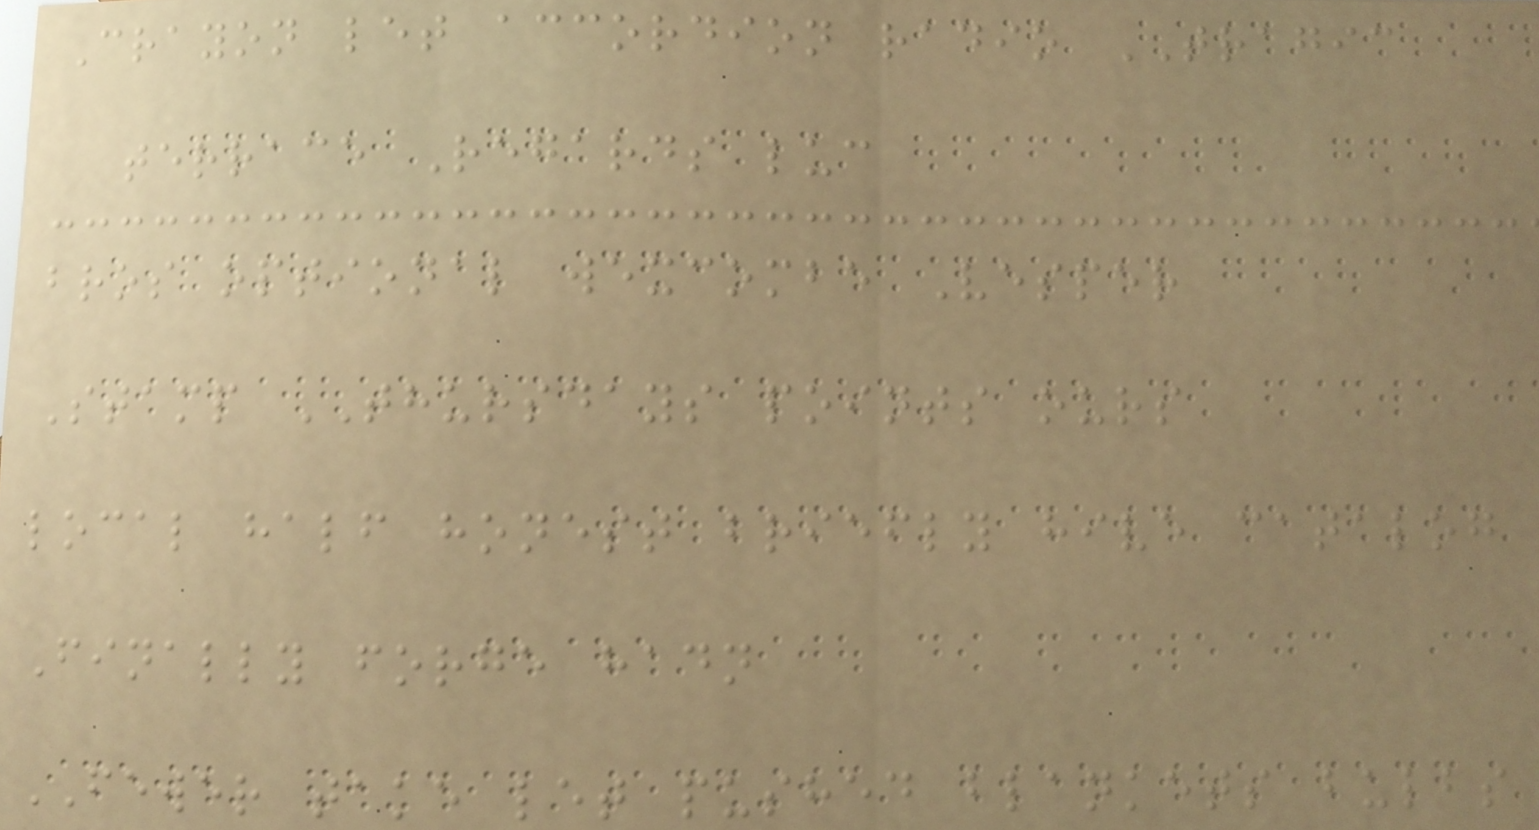Crayon let accordion radio TRAGIC
terrace Regards luc
bros optional wexcombe Vesper
Stamp THURSDAYS points ours
local half honest briefly hive catalog
Finally forge hadn
FEWER take let pushed blankets bulbs
